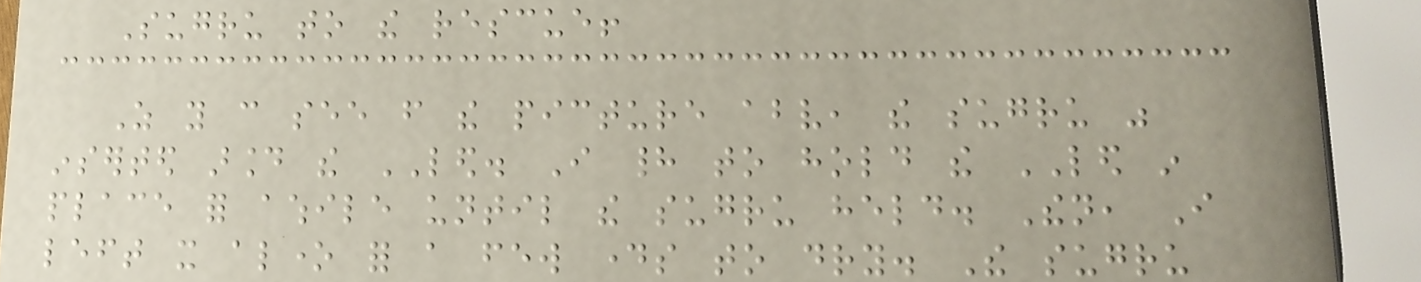Sugru to the rescue!
As you can see from the picture above, the sugru was
inserted around the LED. I had to hold the LED in
place for awhile until the sugru held. Then, I
left it alone for a few days to dry. The sugru
